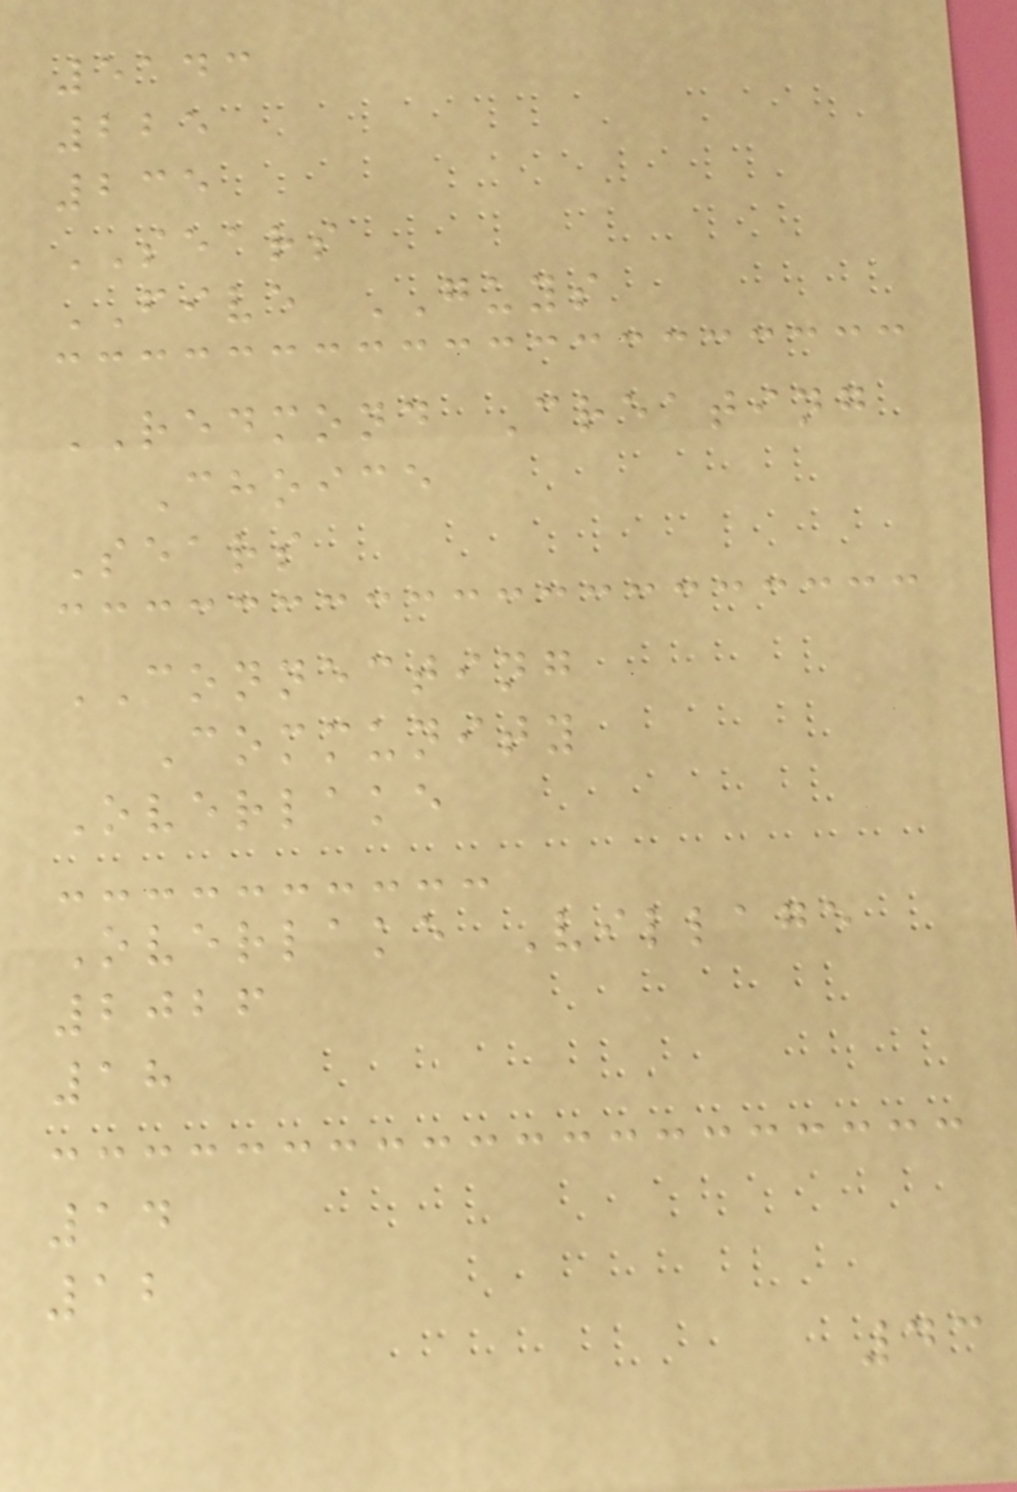5143
225
235
SEARS
FIVE GUYS
REDMOND Creating
Choice
Sears
CONNECTING
Community
Overlake
Overlake Village
2026
18
14
12
43
